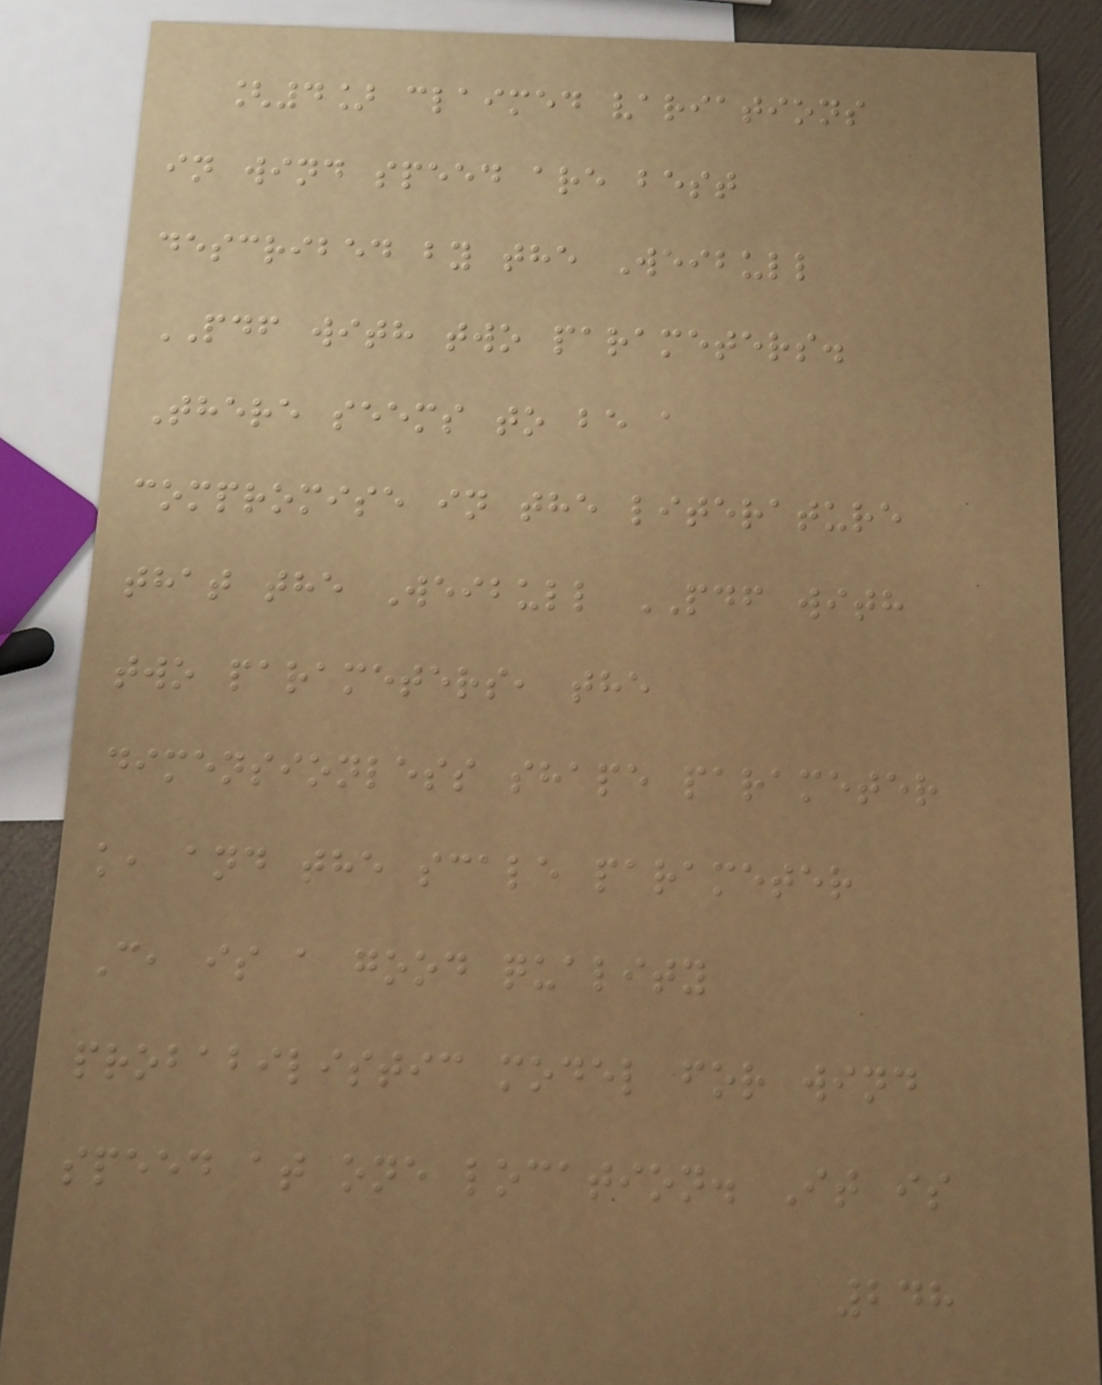[4] claimed variations
in wind speed are best
described by the Weibull
PDF with two parameters.
There seems to be a
compromise in the literature
that the Weibull PDF with
two parameters, the
dimensionless shape parameter
k, and the scale parameter
C, is a good quality
probabilistic model for wind
speed at one location. It is
248
